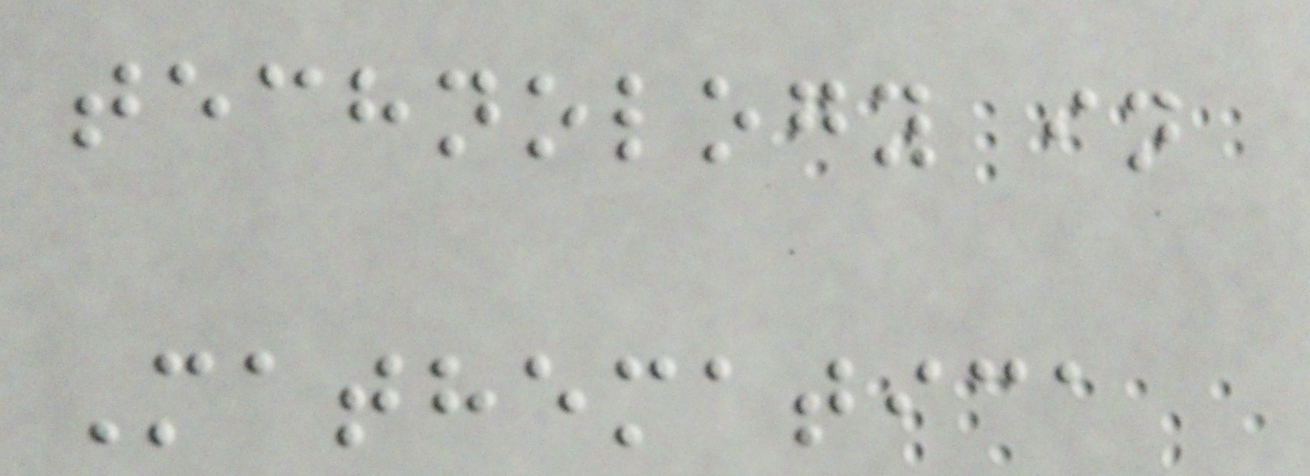technology in
Mathematica
